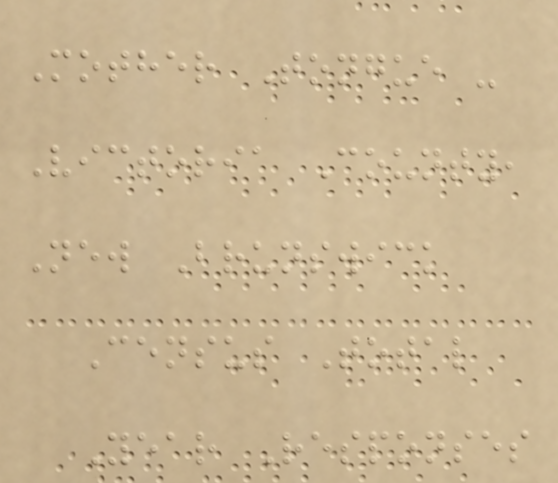Mother Tongue -
Victoria County,
New Brunswick
Census Total
Year Responses
